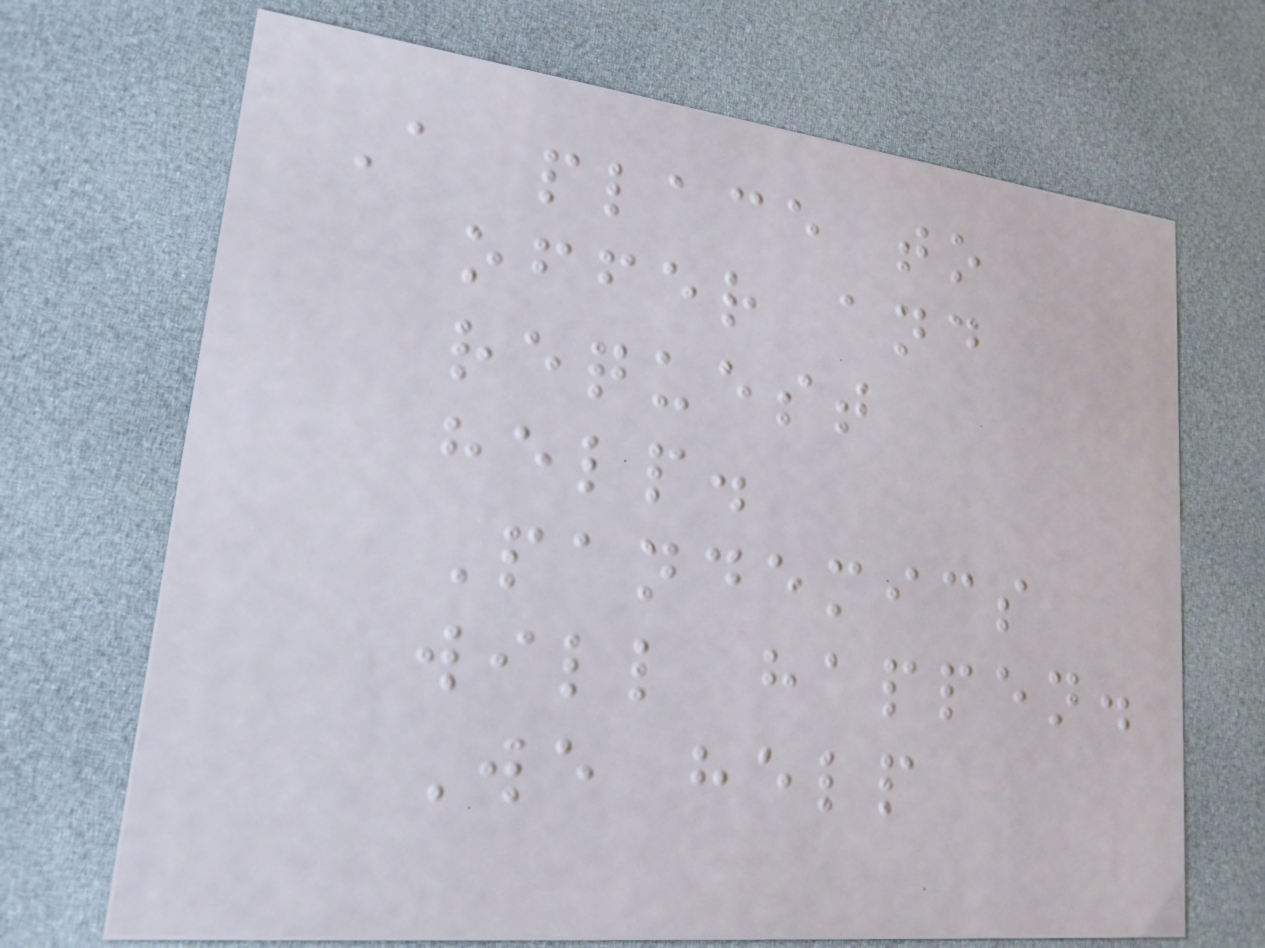A place to
offer and
request
help.
Pandemics
will happen.
We help
